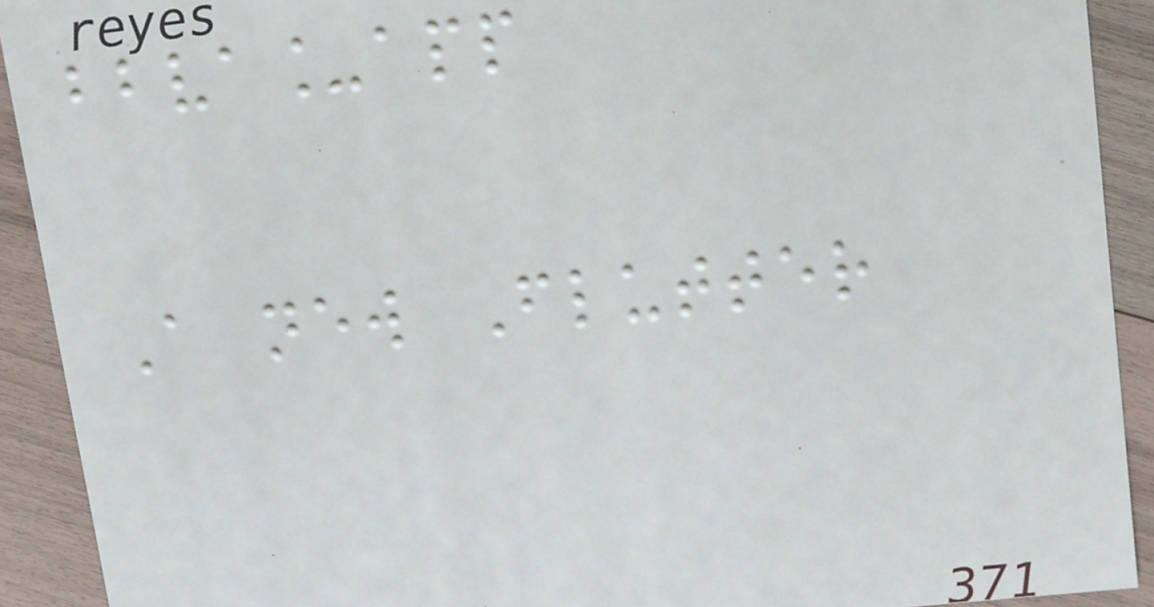bbva_app
A new Flutter
